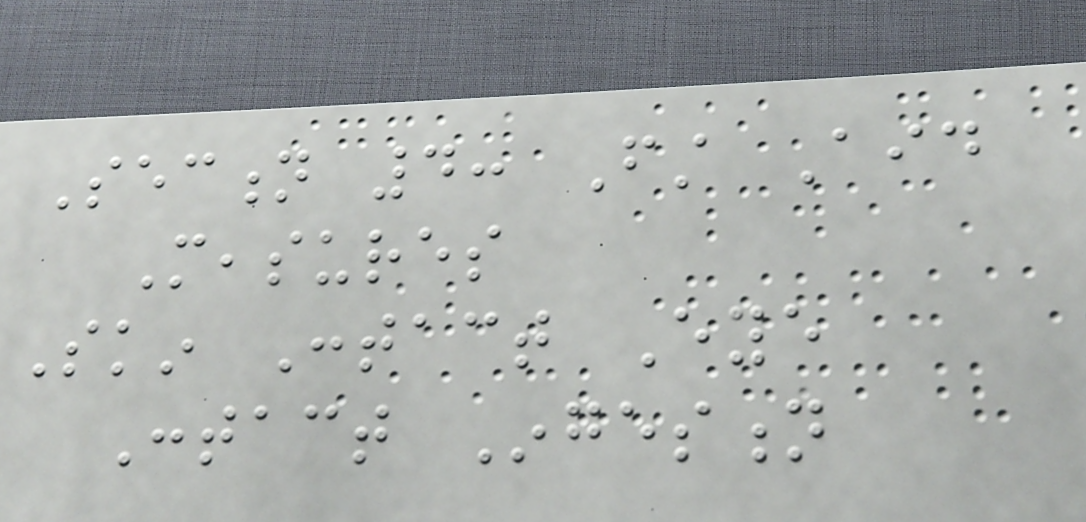Section 4: First Aid
Measures
Skin Contact Eye
Contact Ingestion
